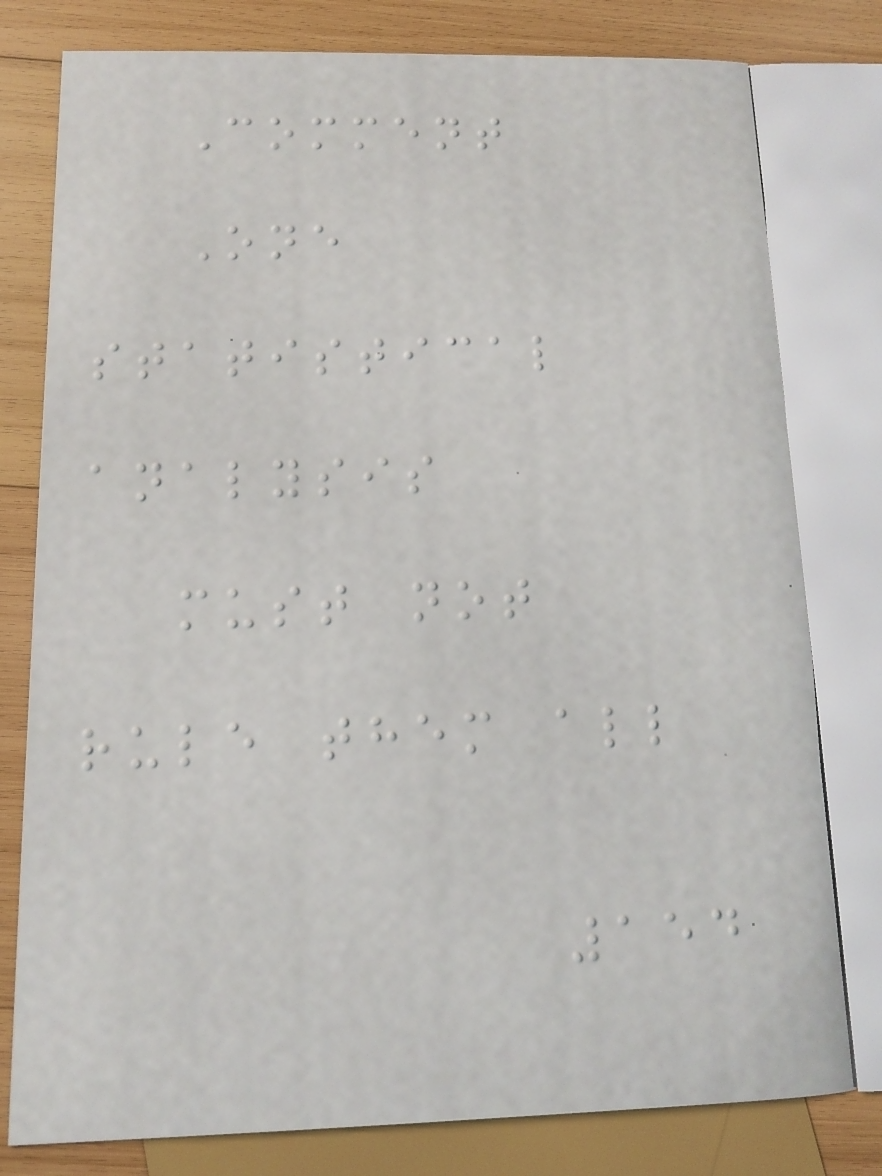Comment
One
statistical
analysis
must not
rule them all
154
